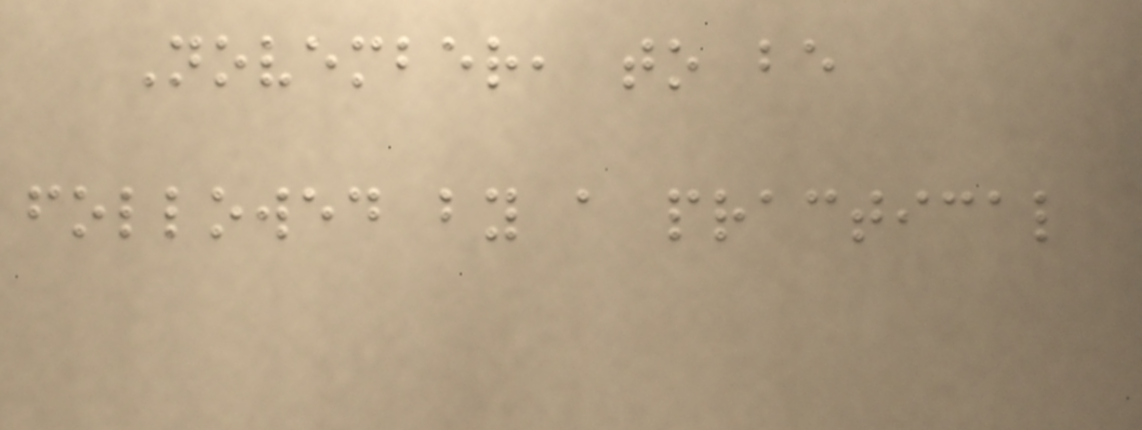November, to be
followed by a practical
